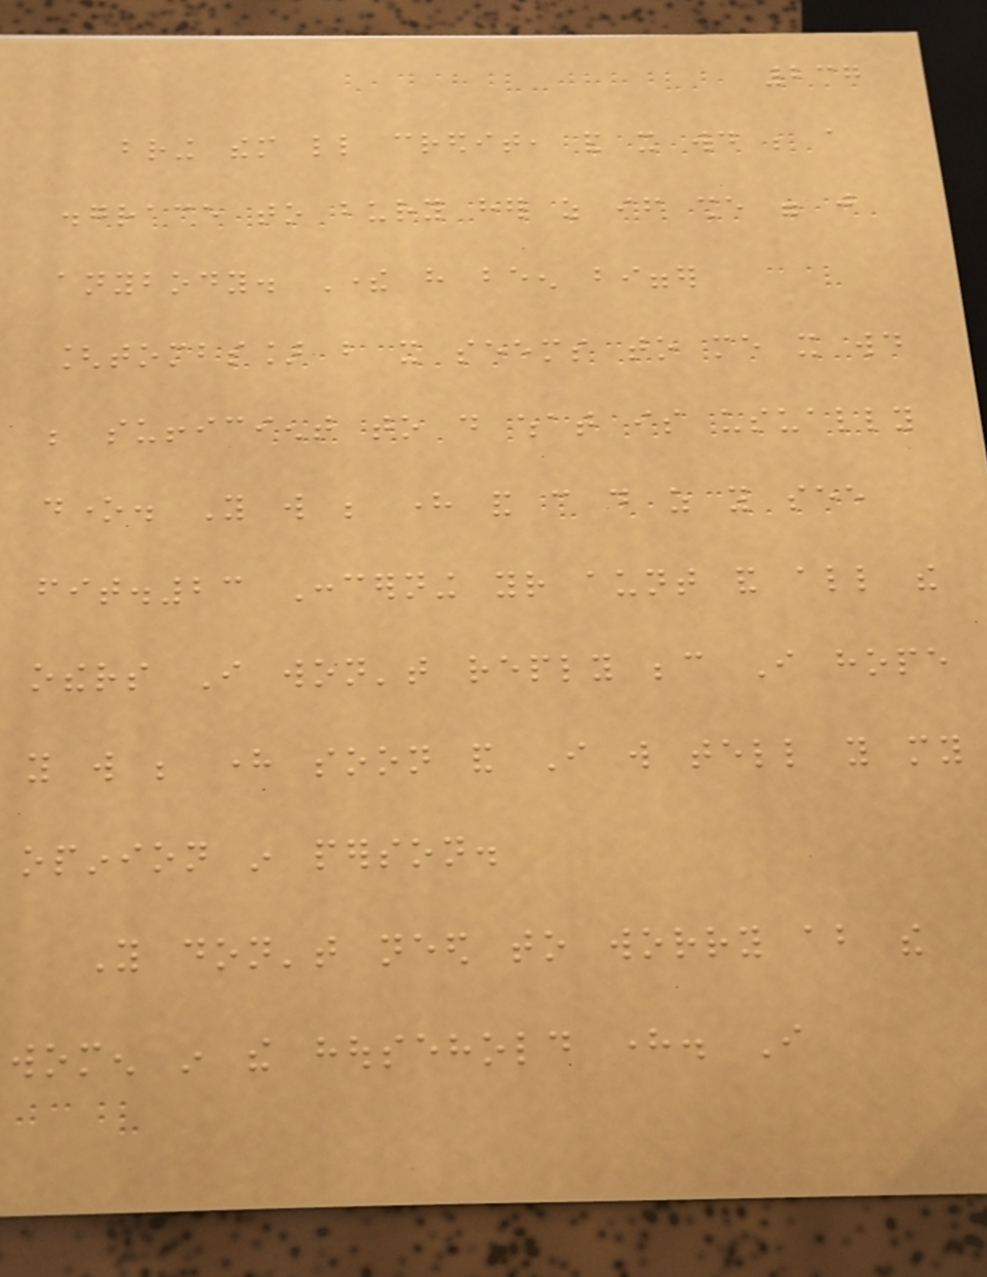237
bring them little credit, and it would be a
disgrace to bury her as if she were just
anybody. There have been bigger
[tombs] but it seems to me it would
be sufficient to do what is usually
done. You will be here and can do as you see
fit.23 Concerning your aunt and all the
others I won't reply because I hope
you will be here soon and I will tell you my
opinion in person.
You don't need to worry about the
women in the household here. I
